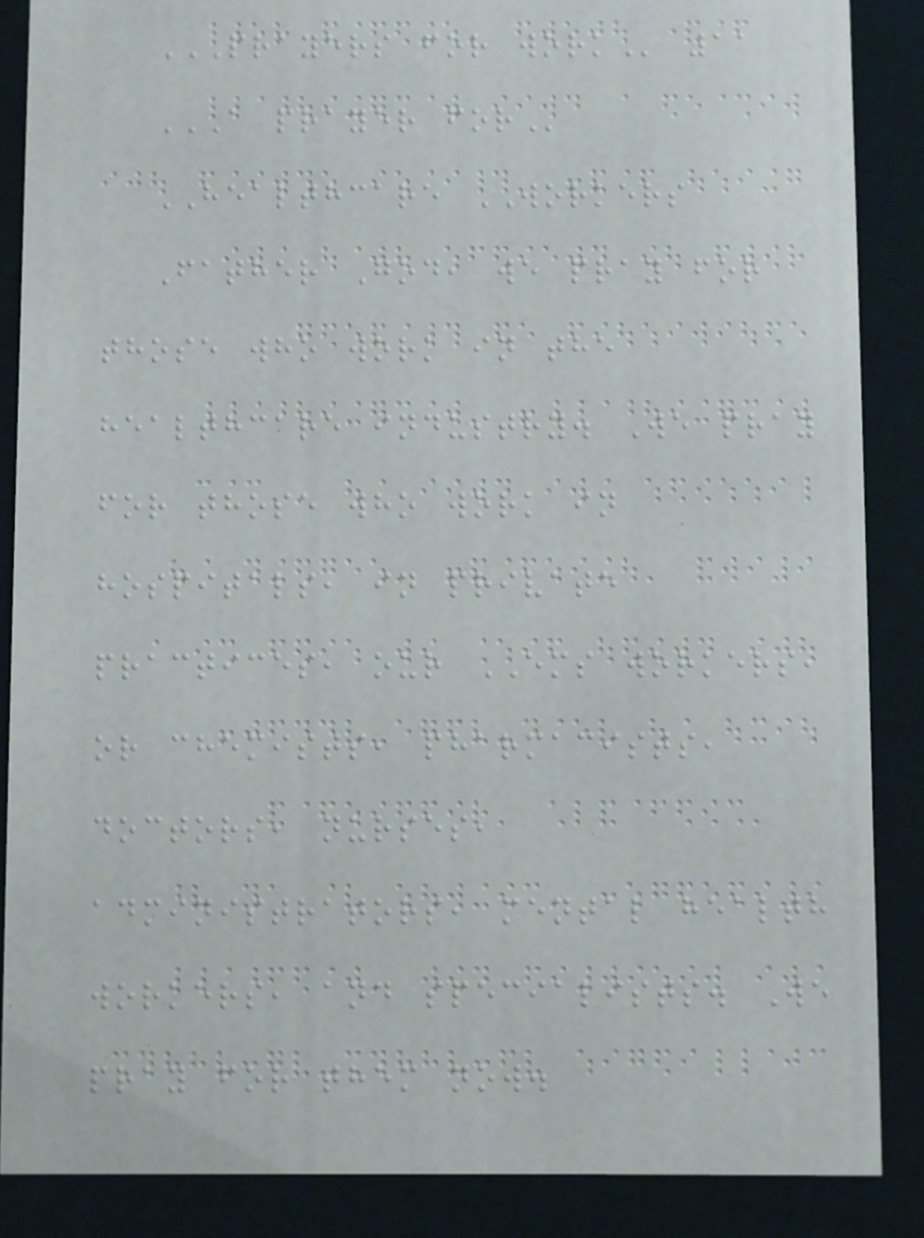PRAYERS FOR WORK 11
A PRAYER FOR
HEALTHCARE WORKERS
Father God, we pray for
those who work in the
healthcare industry. We pray
for those who work in
hospitals, in private
practices, our EMS workers,
or chemists, pharmacists,
doctors, nurses,
administrators, mental health
workers, and specialists. We
pray for them now.
